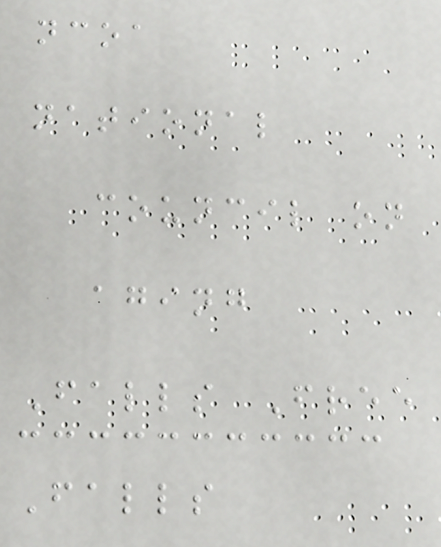ncoa
national
council on
aging
Falls Free
Falls
